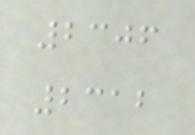2306
2312
